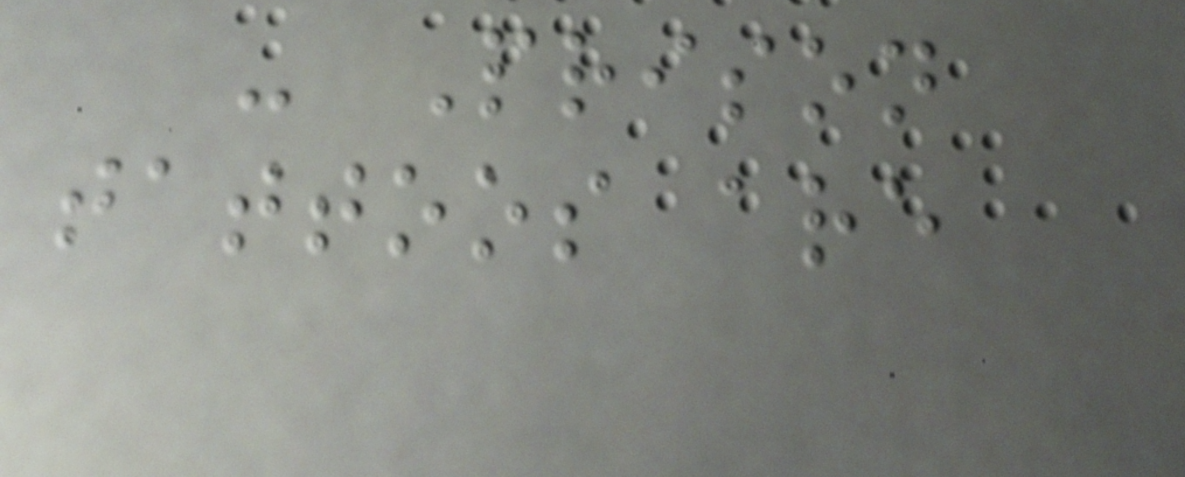- Prison
tattoos are
